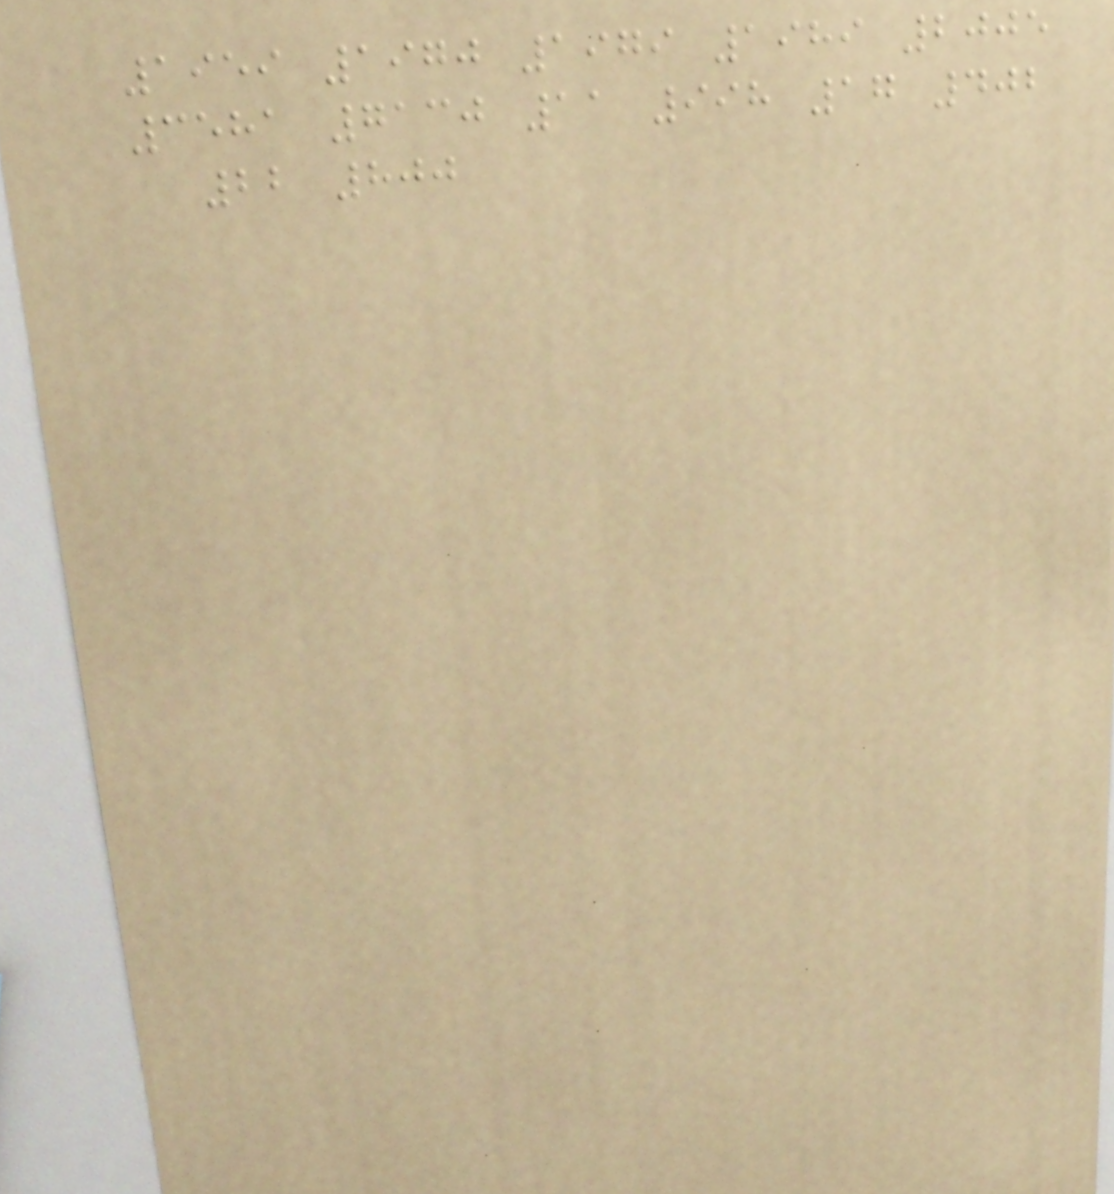1959 1970 1979 1989 2005
3581 7130 11 998 17 402
22 800
